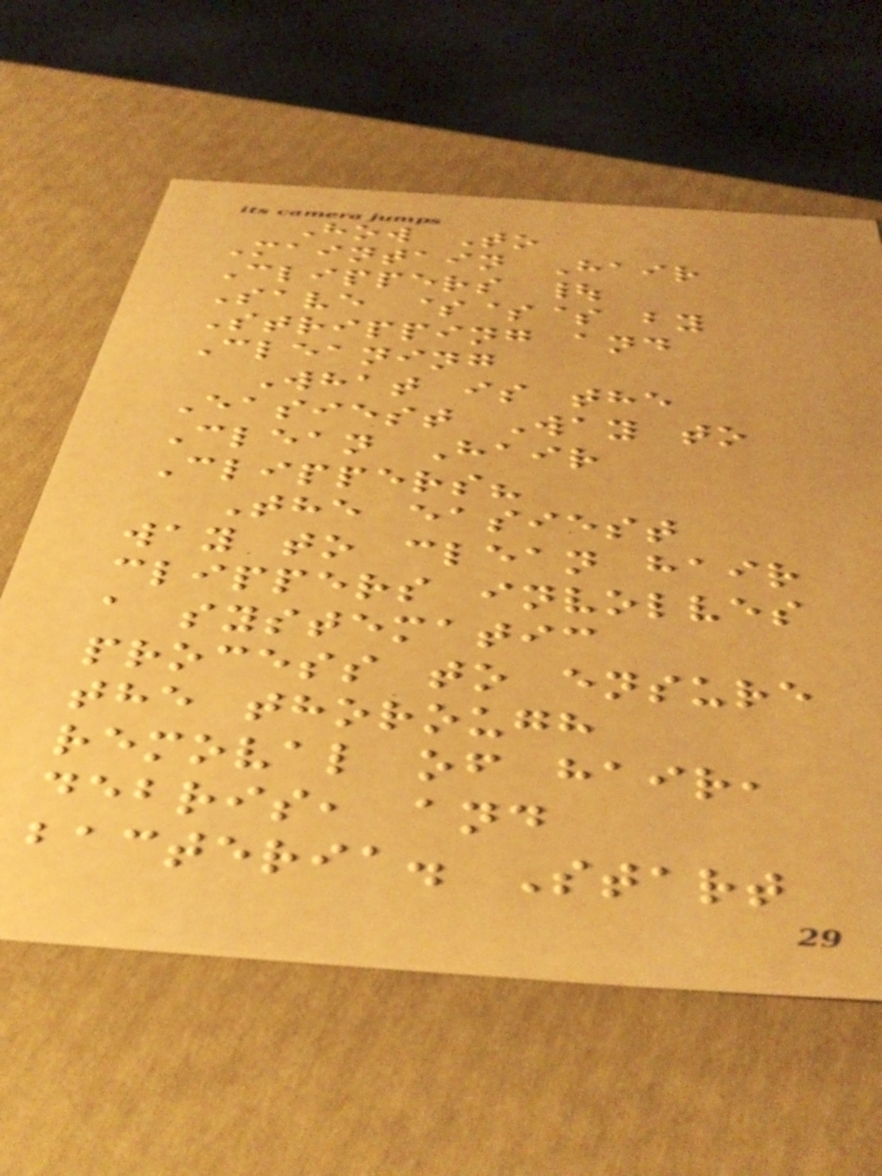How To
Maintain Hair
Clippers |
Save $$$ by
Stripping and
Cleaning
What is the
Easiest Way to
Clean Hair
Clippers?
The easiest
way to clean hair
clippers involves
a systematic
process to ensure
the thorough
removal of hair,
debris, and
bacteria. Start
